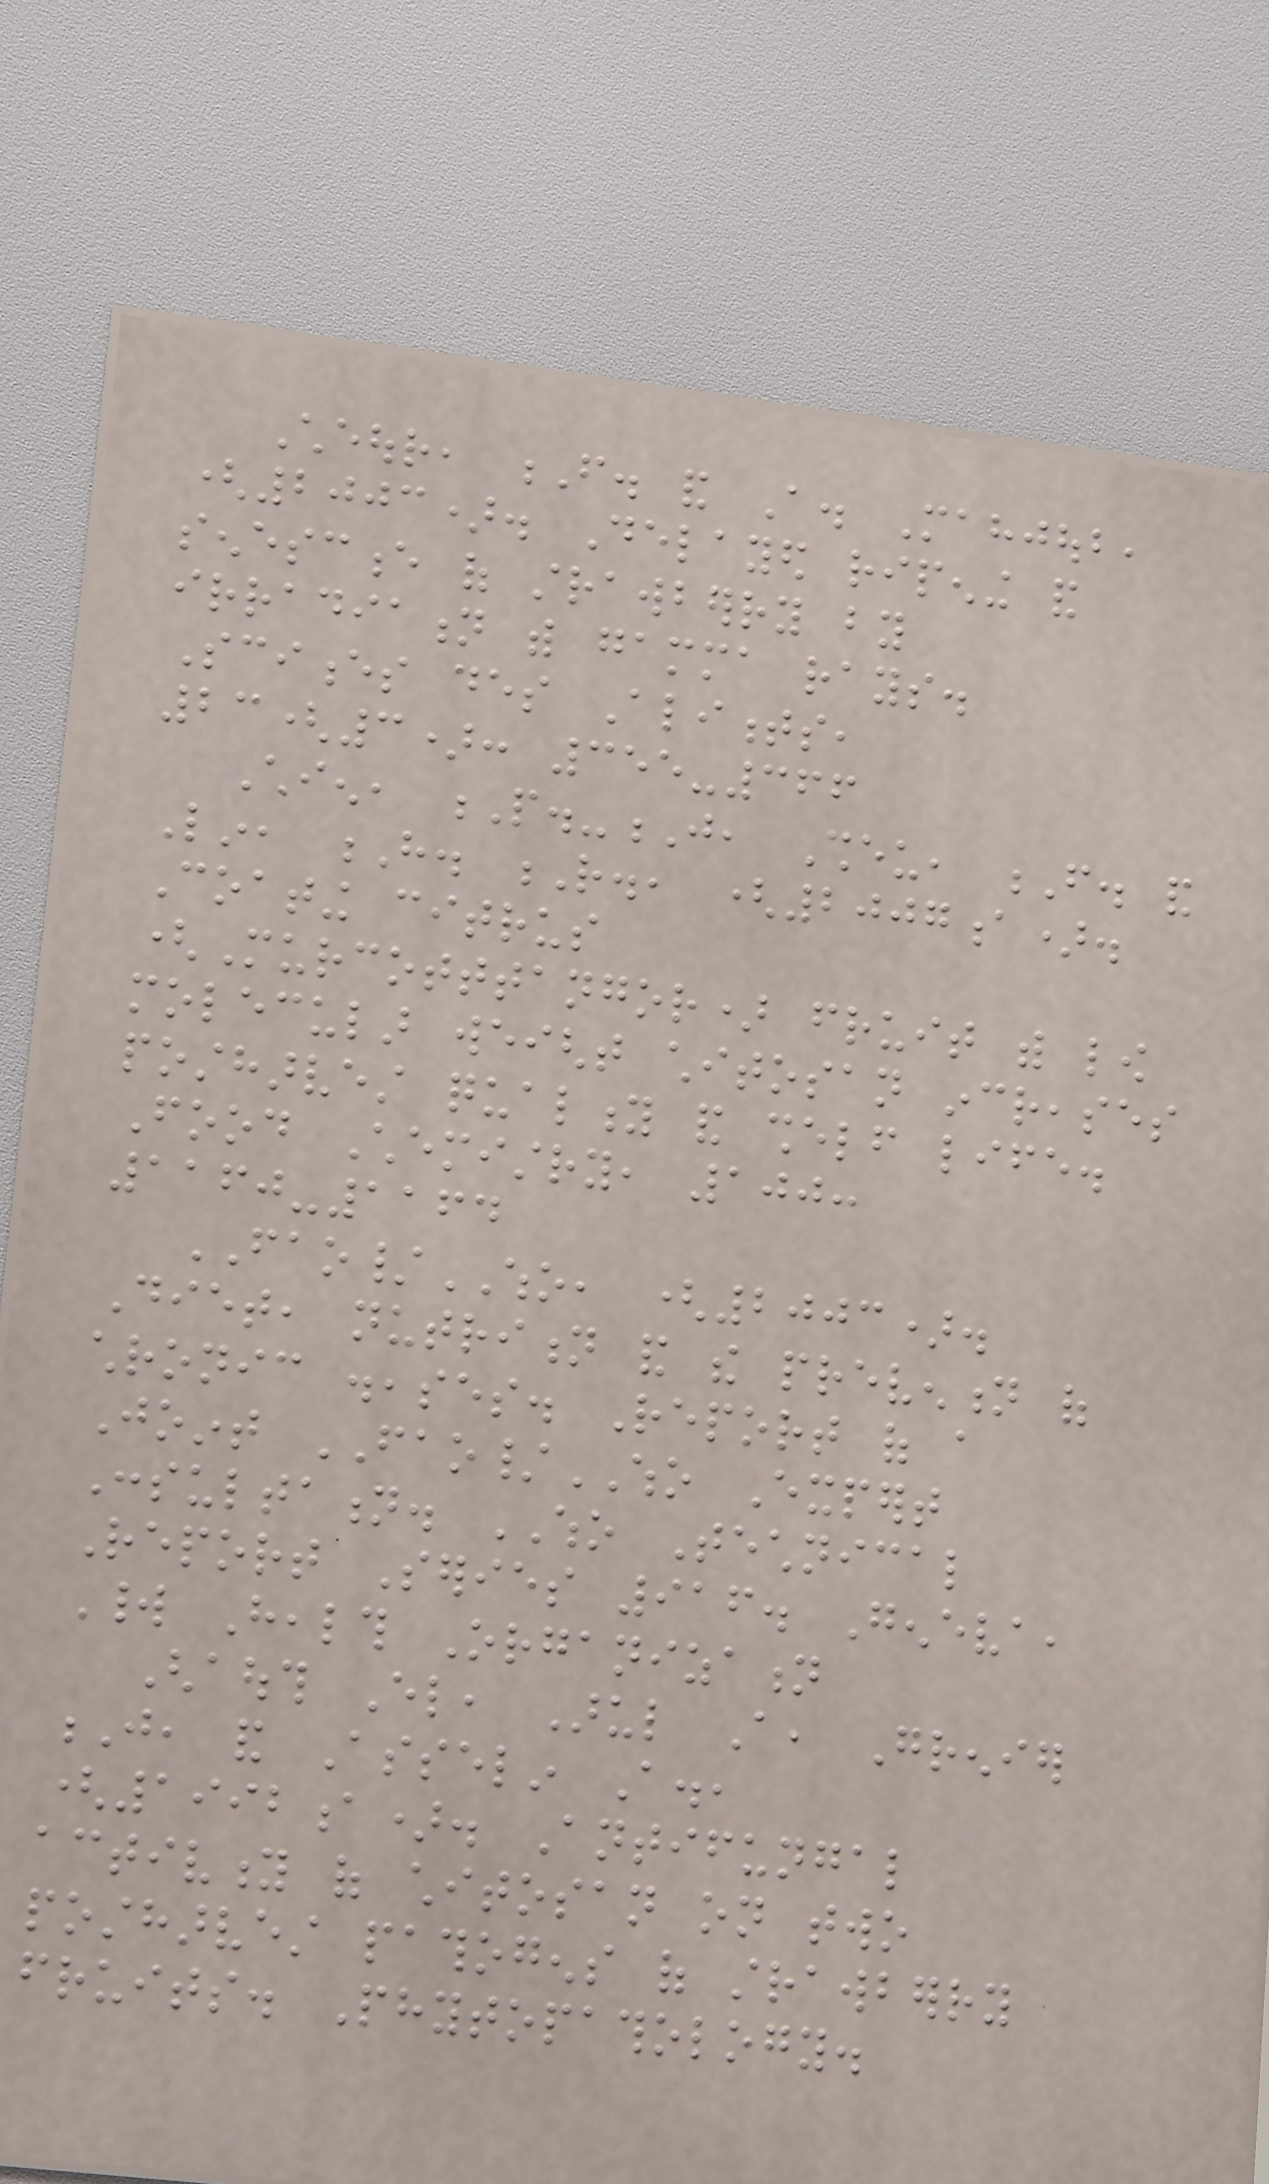Cheour, F. and A. Mahjoub,
(2003). Delayed ripening and
senescence of strawberry by
irradiation with gamma rays.
Sciences des Aliments,
23(3): 355-366
Chien, P.-J, Sheu, F. and
Lin, H. R., (2007a).
Coating citrus
(Murcotttangor) fruit with low
molecular weight chitosan increases
postharvest quality and shelf life.
Food Chemistry, 100:
1160-1164
FAO/WHO, (2003).
Diet, nutrition and the prevention of
chronic diseases. Report of a
Joint FAO/WHO Expert
Consultation. WHO Technical
Report Series 916. Geneva,
World Health Organization
Ghaouth El, Arul A, Grenier
J, and Asselin A.,
(1992a). Antifungal
activity of chitosan on two
postharvest pathogens of strawberry
fruits. Phytopathology.
